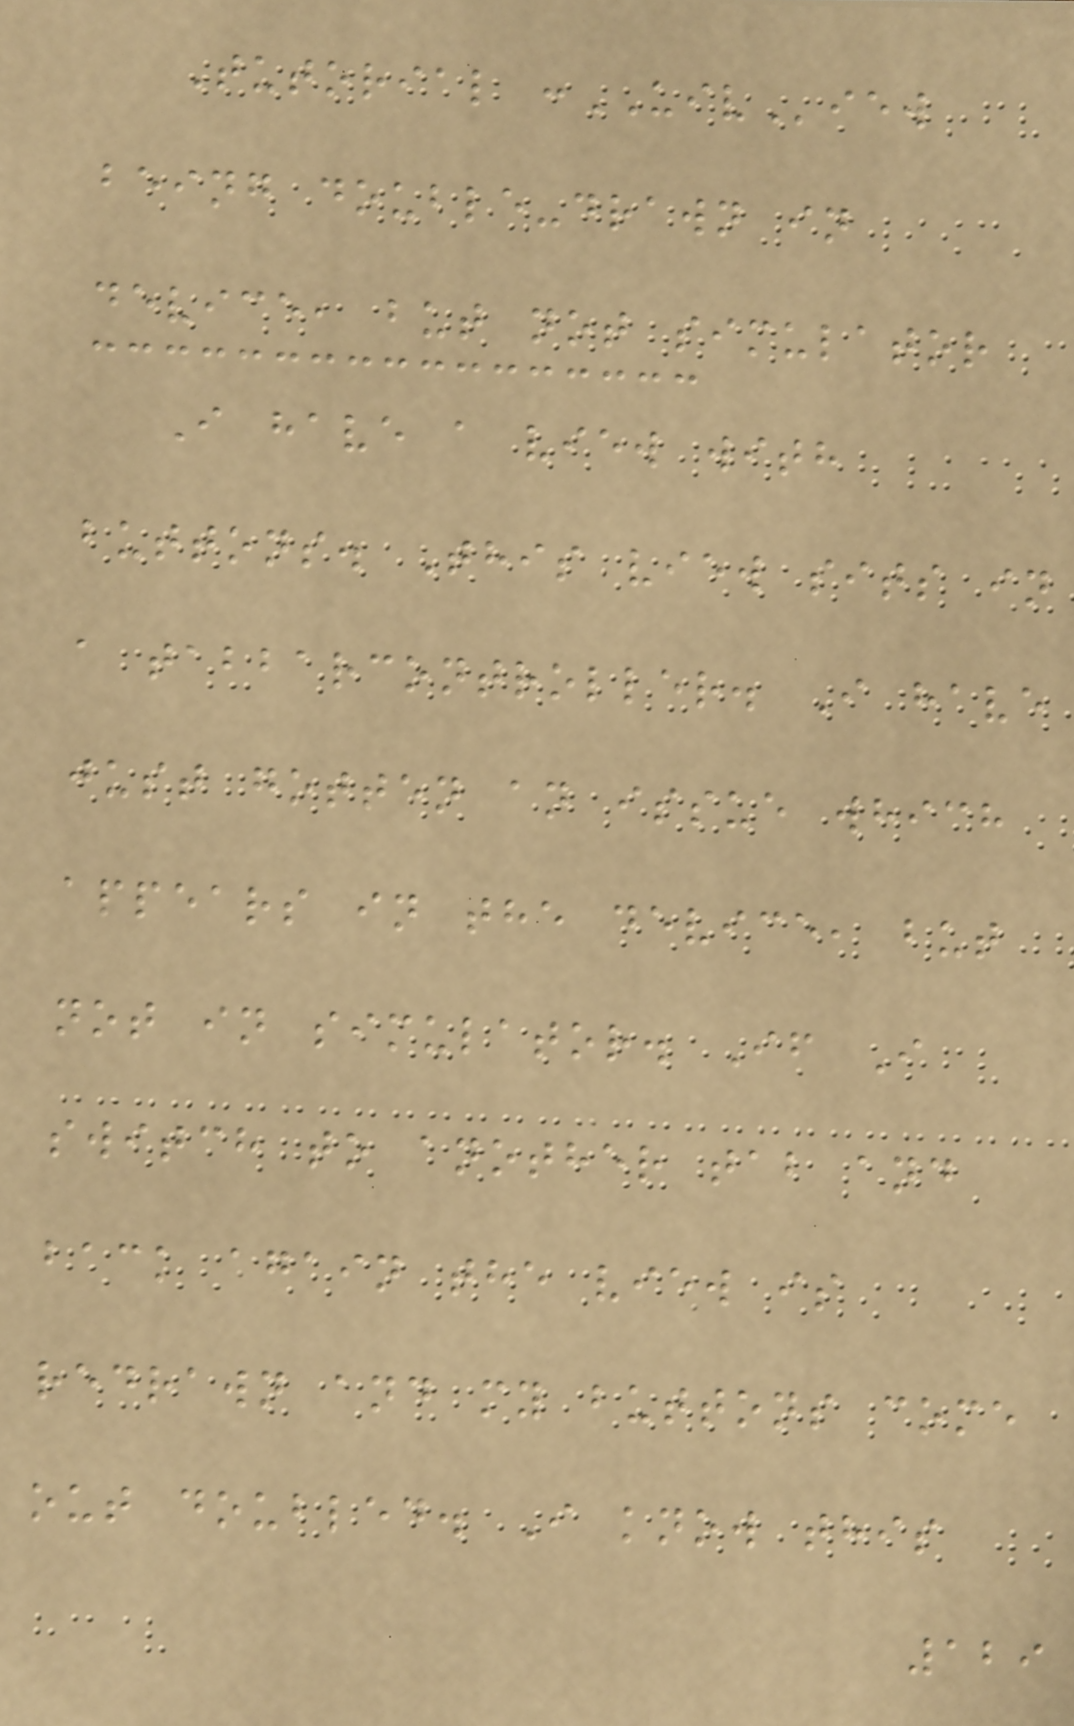Tutorial :UIView
being double-drawn in
device, but not simulator
I have a view with
buttons. This view sits in
a tabbarcontroller. I have
just gotten an issue which
appears in the device, but
not in simulator. If I
switch to another tab and
back again the view is
redrawn and my buttons come
out doubled. I know this
129
